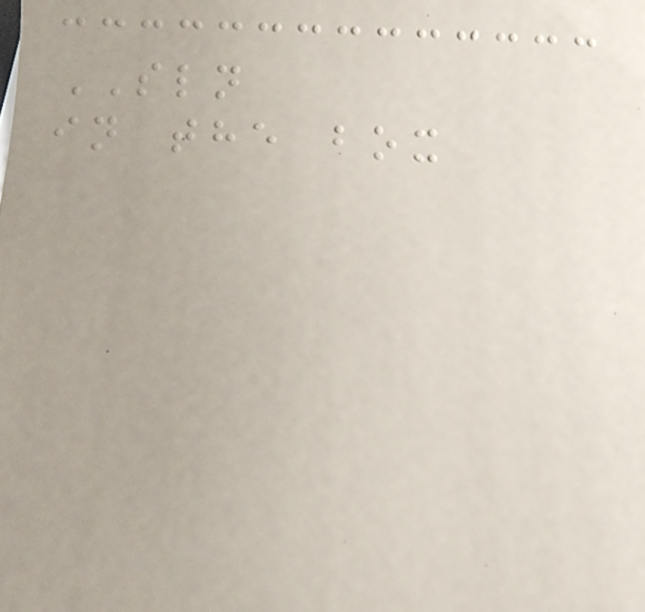SLN
in the box
